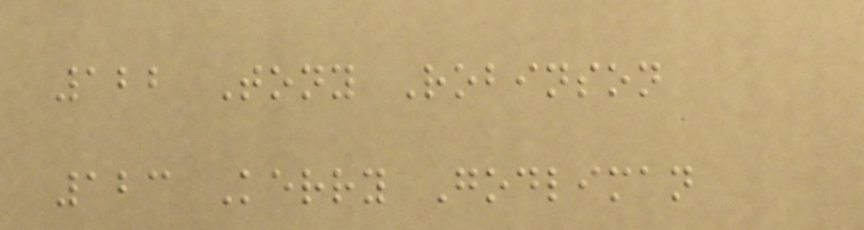122 Tony Robinson
123 Kerry Godliman
